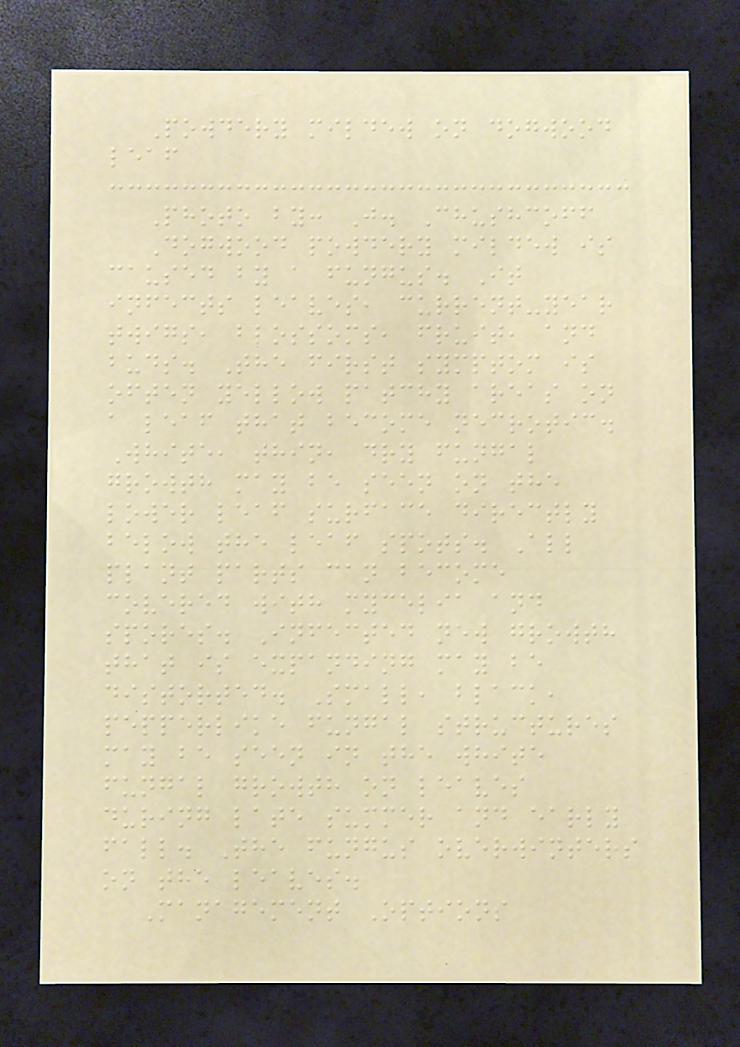Powdery mildew on dogwood
leaf
Photo by: J. Chushcoff
Dogwood powdery mildew is
caused by a fungus. It
infects leaves, current-year
twigs, blossoms, fruit, and
buds. The first symptom is
often yellow patchy areas on
a leaf that become necrotic.
White, thin, dry fungal
growth may be seen on the
lower leaf surface directly
below the leaf spots. All
plant parts can become
covered with mycelia and
spores. Infected new growth
that is expanding may be
distorted. Small, black,
pepperlike fungal structures
may be seen in the white
fungal growth on leaves
during late summer and early
fall. The fungus overwinters
on the leaves.
Management Options
